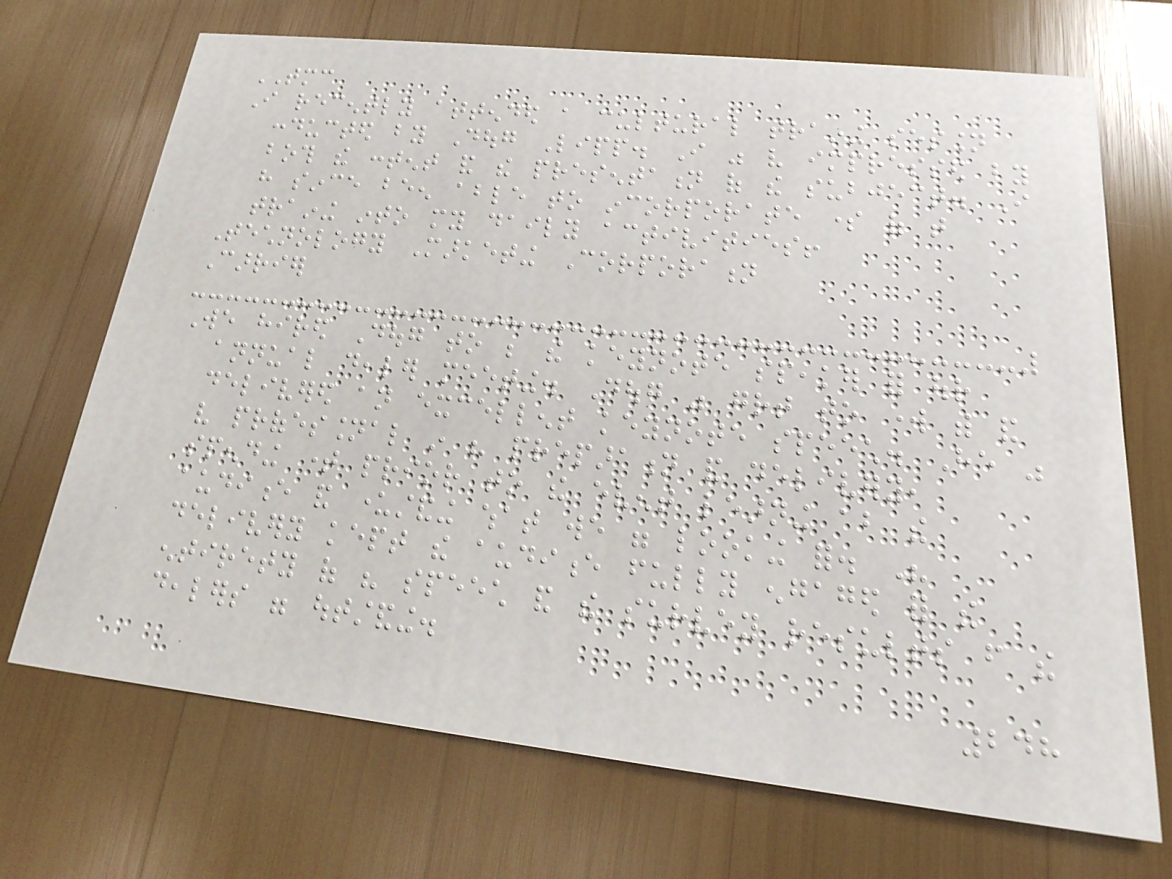TMC
I recently attended a cultural training session
conducted by Doug Lipp. I was very impressed by
both the content and the presentation of the subject. I
have since been able to incorporate some of that
training into my daily activities!
Technology Marketing Corporation
Carrier
We hired Doug to be the keynote speaker for our
annual dealer meeting. Doug was great to work with and
delivered an excellent keynote speech. He was
very professional in his preparation and delivery,
spending time prior to the event learning about the
audience and understanding what we were looking for. His
delivery kept the audience fully engaged for the
entirety of his speech and the survey results from the
dealers were outstanding.
248
